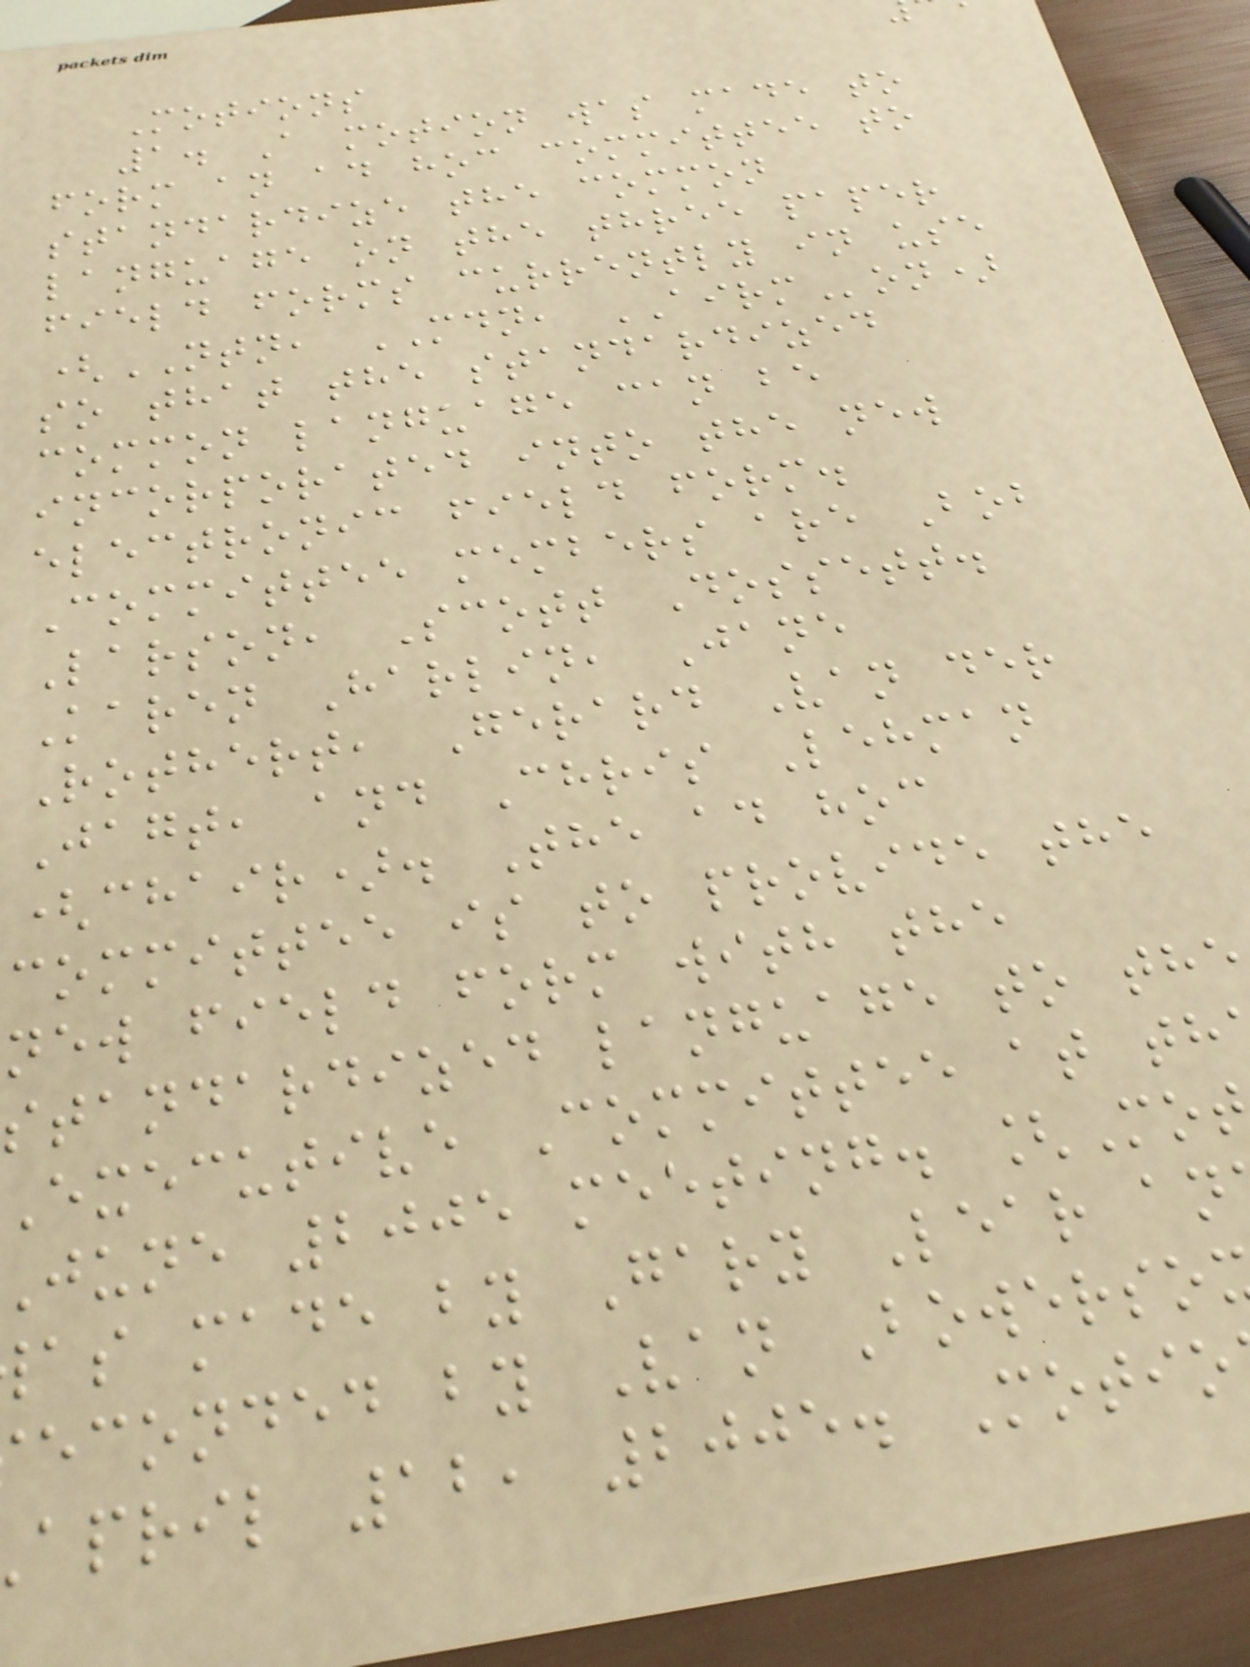Motions
1. A motion was made to
form an ad hoc committee to
standardize the common
language on the three paper
field forms currently in use
(NTN, MDN, AIRMon)
so that the standardized
common language can be
incorporated into the new
electronic field form.
Committee members are Bob
Larson, Scott Dossett.
Karen Harlin, Jane
Rothert, Gerard Van der
Jagt, and Chris Lehman
(chair). The ad hoc
committee is to provide the
new field form with the
standardized language to the
executive Committee at th
june 2005 meeting. [Mo
as made by Gary Lear an
econded by Van Bowerso
april 12, 2005. Motio
